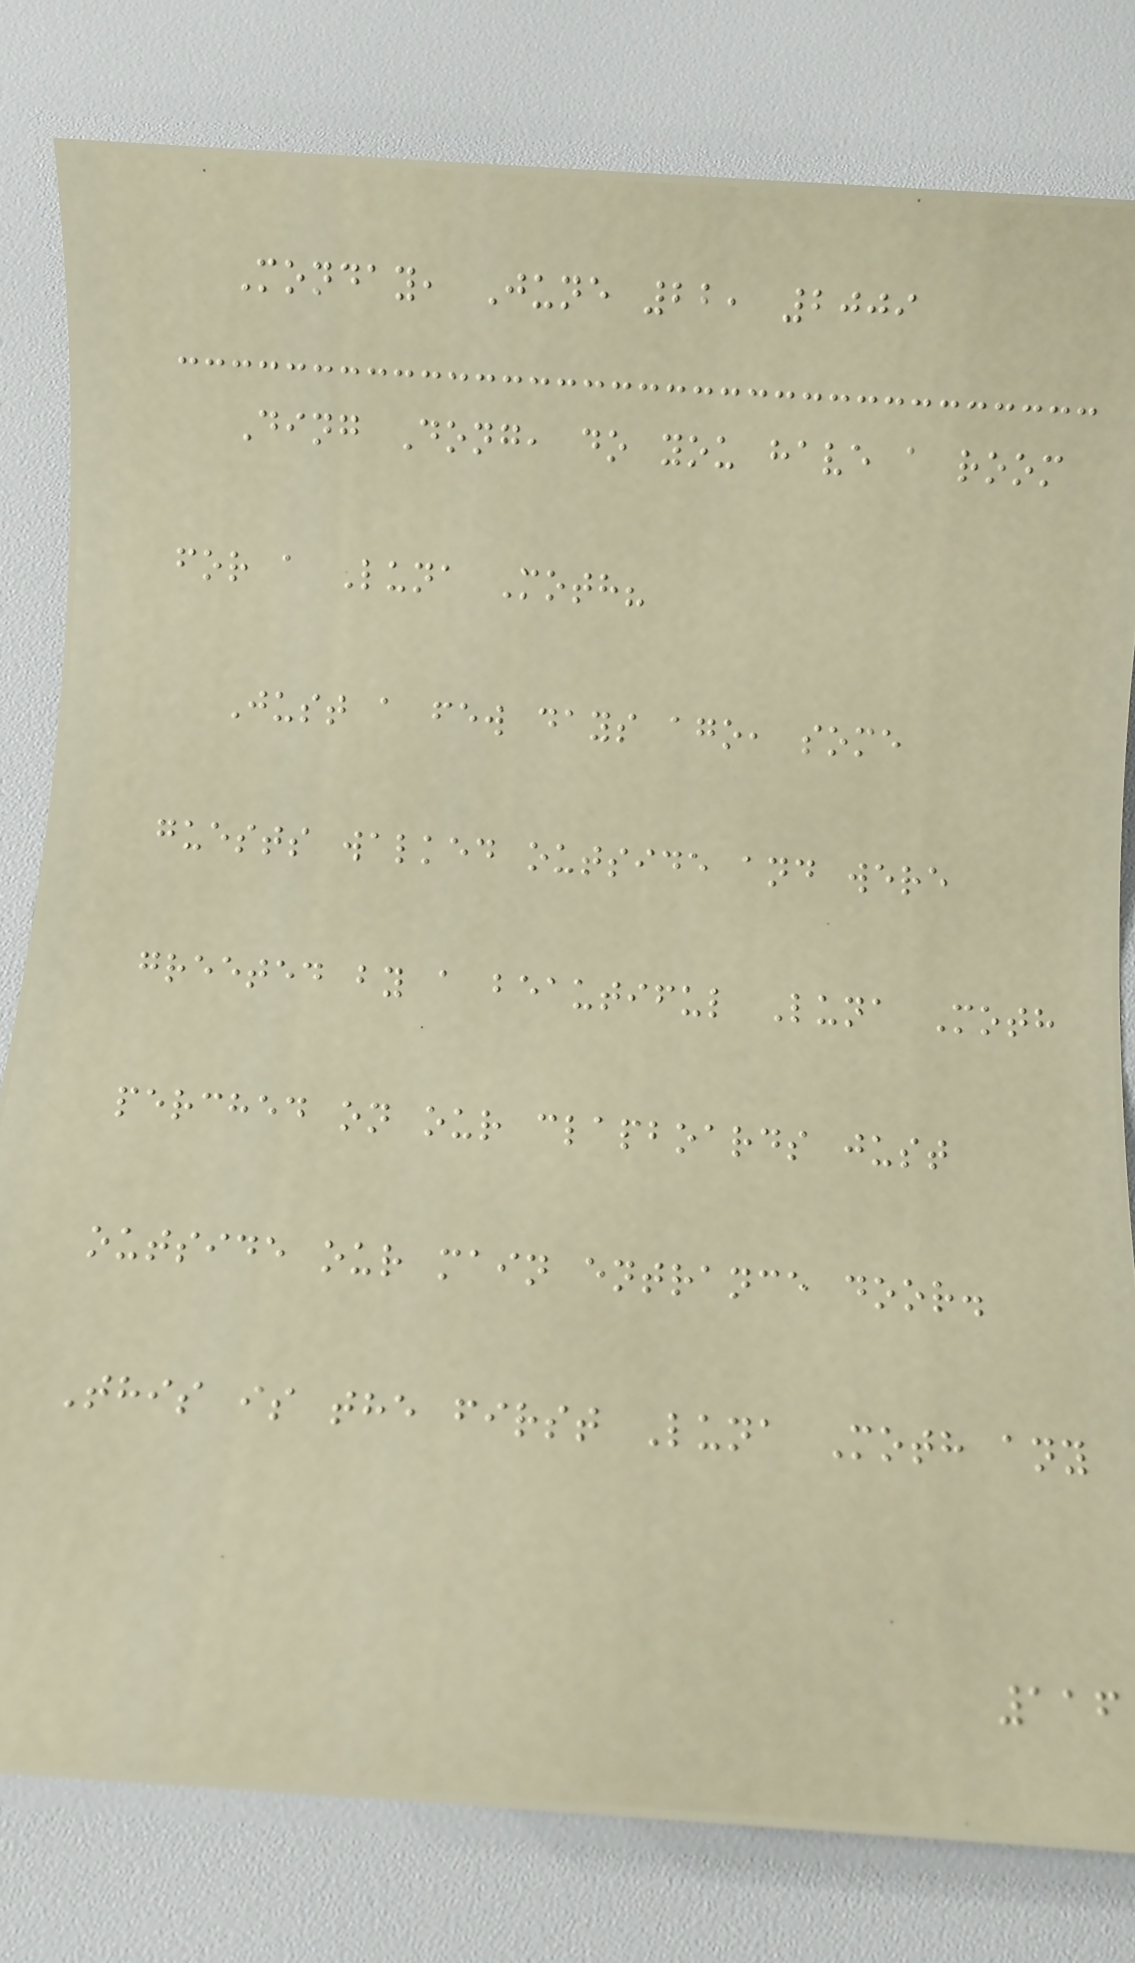Monday, June 22, 2009
Ding Dong, do you have a room
for a Luna Moth?
Just a few days ago, some
guests walked outside and were
greeted by a beautiful Luna Moth
perched on our clapboards just
outside our main entrance door.
This is the first Luna Moth any
116
